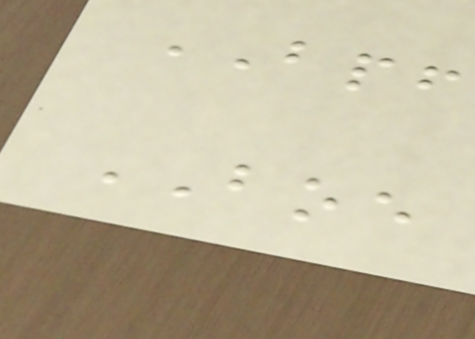BPF
BOE
